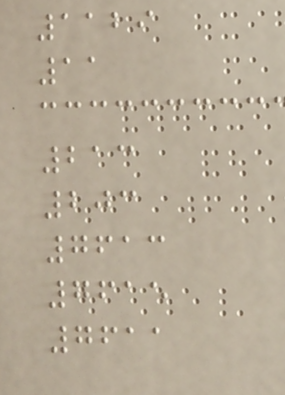1129
11
213
203
7613
7615
7611
